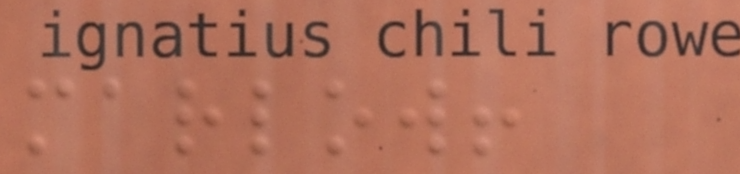marlow!
